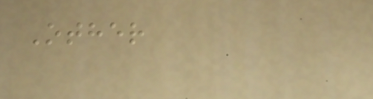Other
